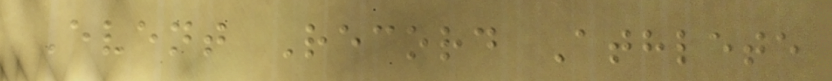Event Record Athlete
